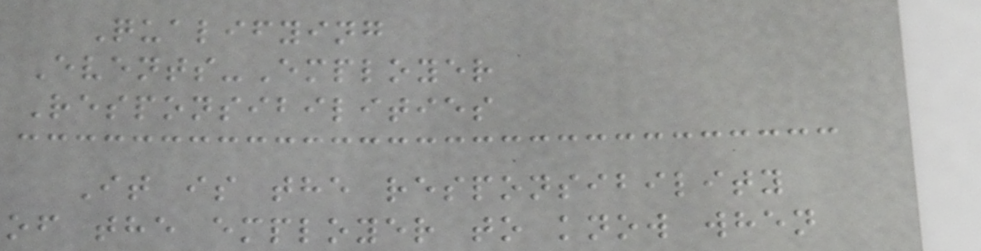Qualifying
Events-Employer
Responsibilities
It is the responsibility
of the employer to know when
